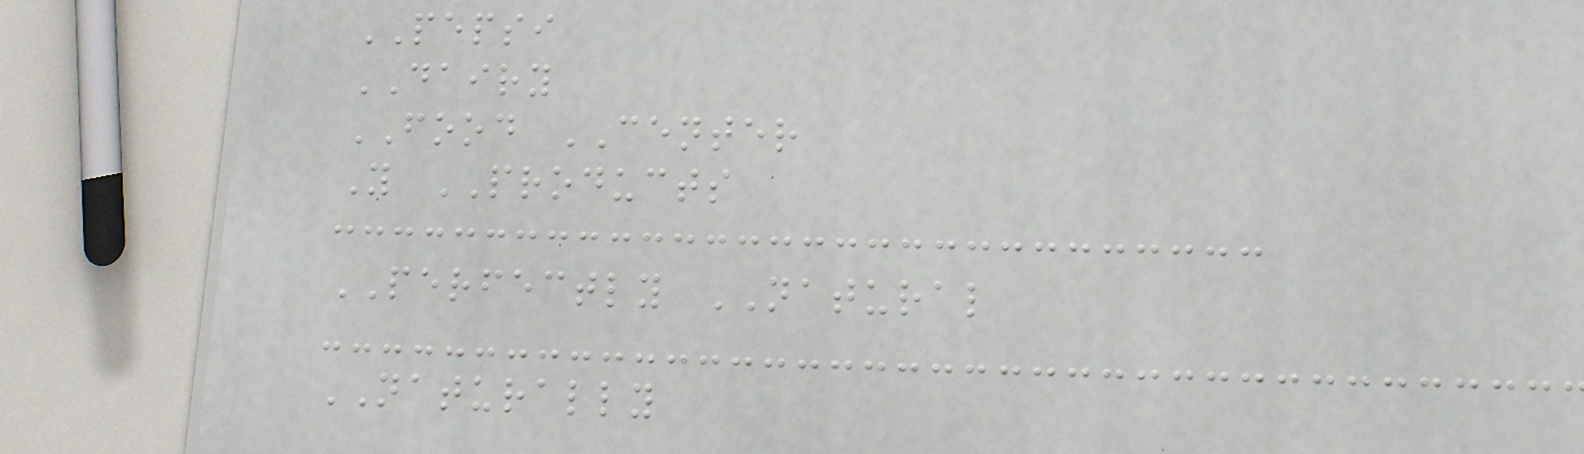PEPSI
DAIRY
FOOD CENTER
Y PRODUCTS
PERFECTLY NATURAL
NATURALLY
